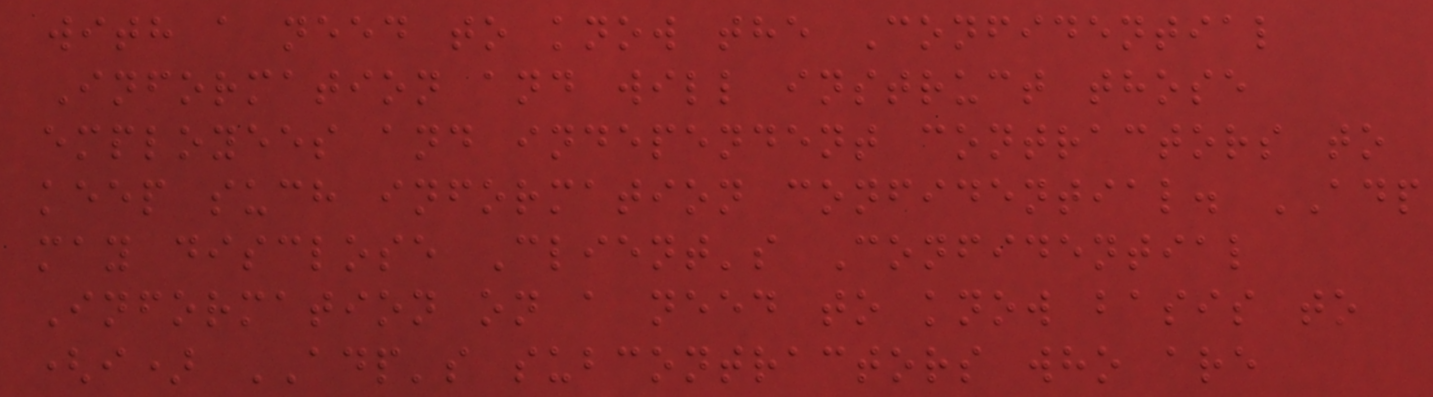with a need to know the Confidential
Information and will instruct those
employees and independent contractors to
keep such information confidential. ADP
may disclose Client's Confidential
Information on a need to know basis to
(i) ADP's subcontractors who are
